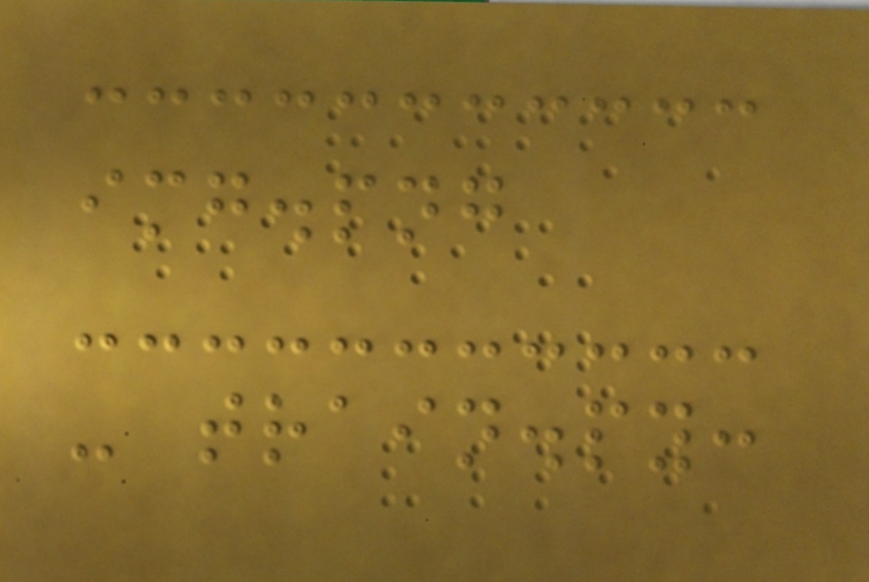img.png
- train.py:
